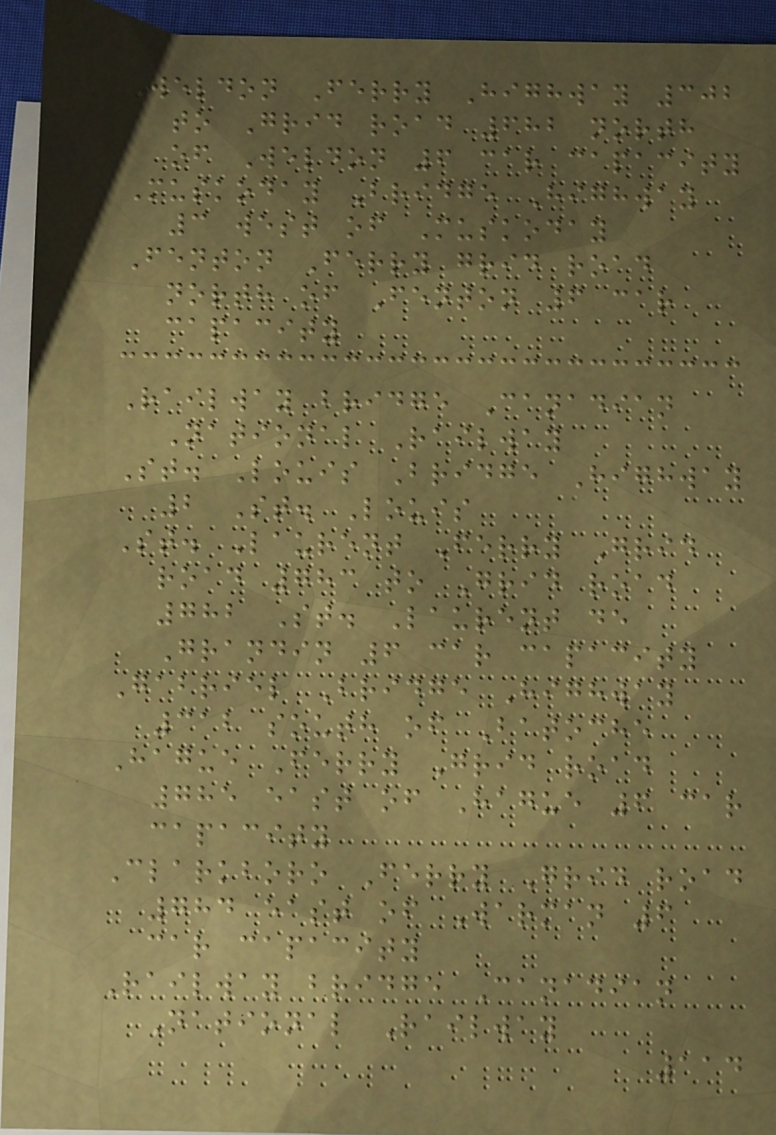Weldon Ferry Highway 302
to Grid road 682 north
of Weldon 6 car capacity
Muskoday Bridge Highway
3 west of Muskoday
Fenton Ferry grid road
north of Fenton 6 car
capacity
Railway bridge Canadian
National Railway
St. Louis Bridge Highway
2 St. Louis
St. Laurent Ferry Grid
road 783 to Grid road
782 St. Laurent de
Grandin 6 car capacity
Gabriel Bridge Highway
312 south of Batoche
Hague Ferry Grid road
785 east of Hague 6 car
capacity
Clarkboro Ferry Grid road
784 east of Warman 6
car capacity
Railway bridge Canadian
National Railway
114
